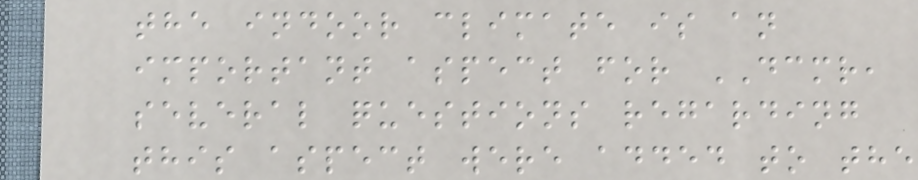the indoor climate is an
important aspect for DCMR,
several questions regarding
this aspect were added to the
